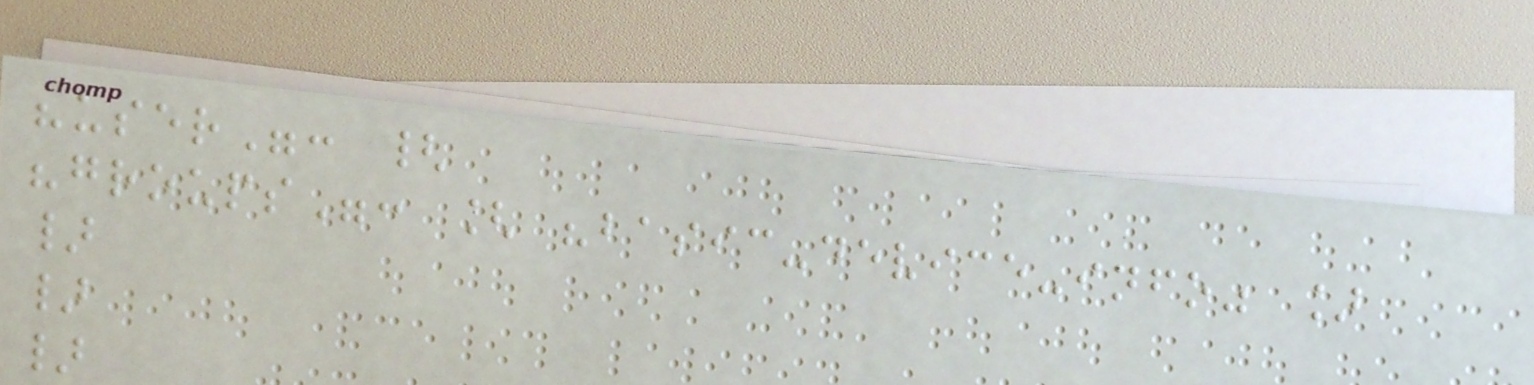"user": {
"groups": [ "basic-device-info" ]
}
}
}
